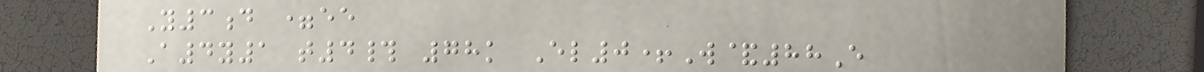Y3d =ee
A4y1 t4# 78k El0+W&88E
